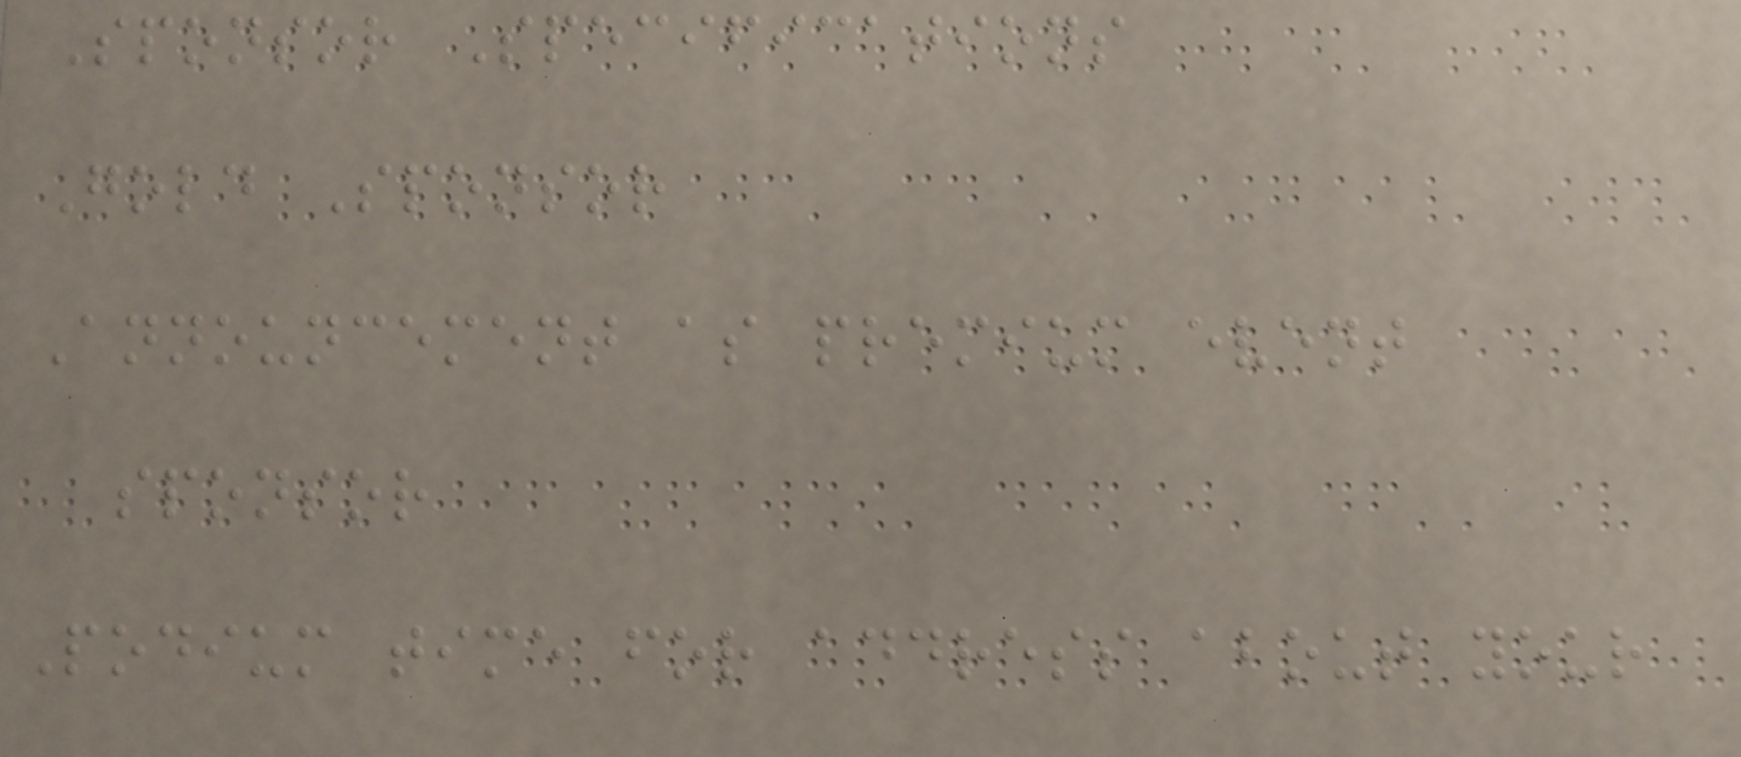Sponsor Specifications
Gold Sponsor
Announcement as premium event
sponsor
Podium time for address about your
